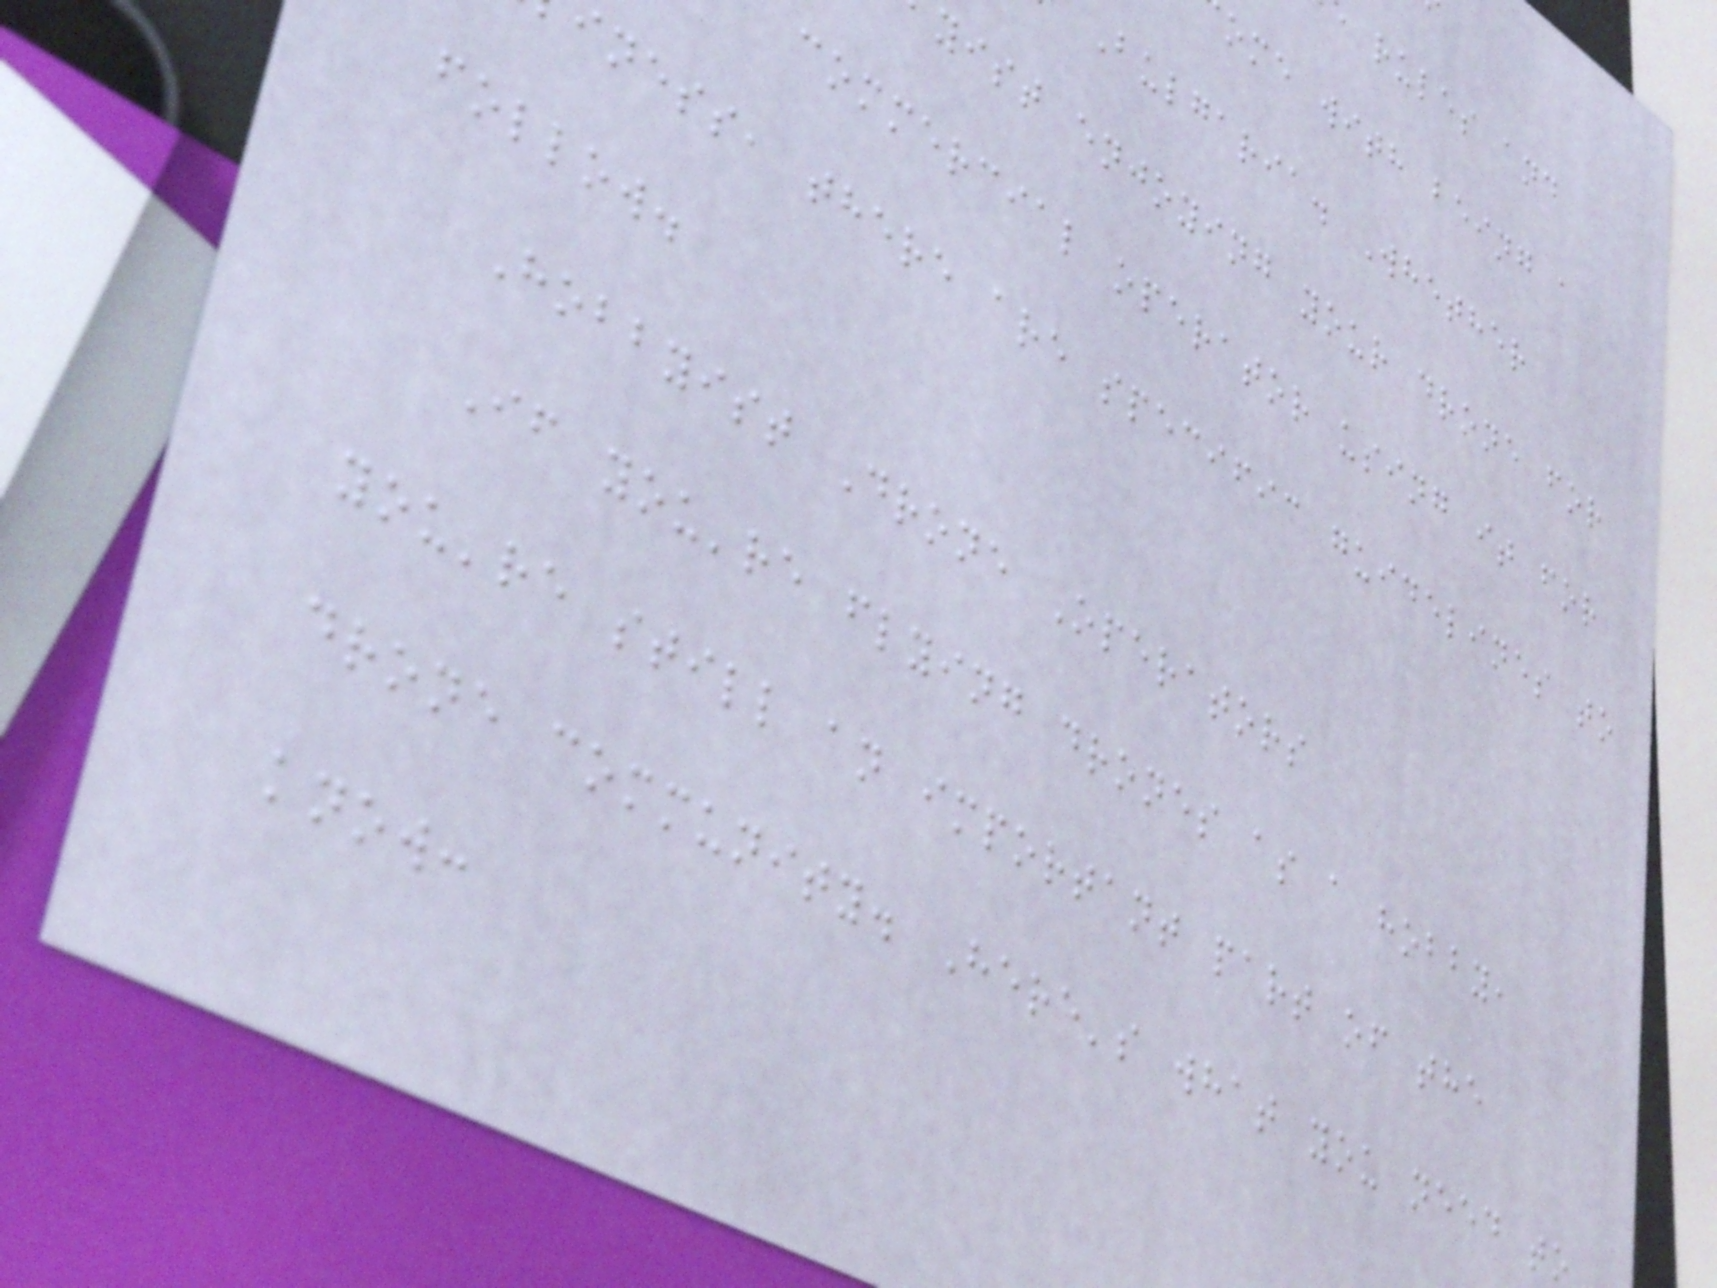rules and
ome with being a
Bulgaria. Whether
yist enjoying your drone for
commercial operator using it for
iness, there are specific guidelines to
follow.
Hobbyist Drone Operators
If you're flying drones as a hobby,
you're still an important part of the
drone community. Here's what you need to
know:
